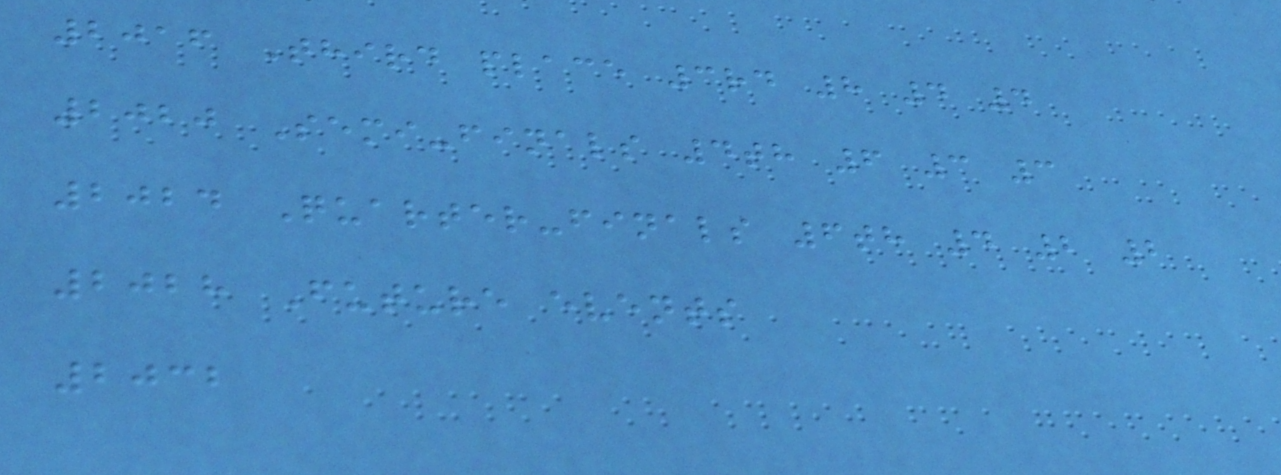2016 Third place 3rd 8 4 4
2020 Semi-finals 4th 6 3 3
2024 Quarter-finals 6th 4 2 2
2028 Future events
2032
